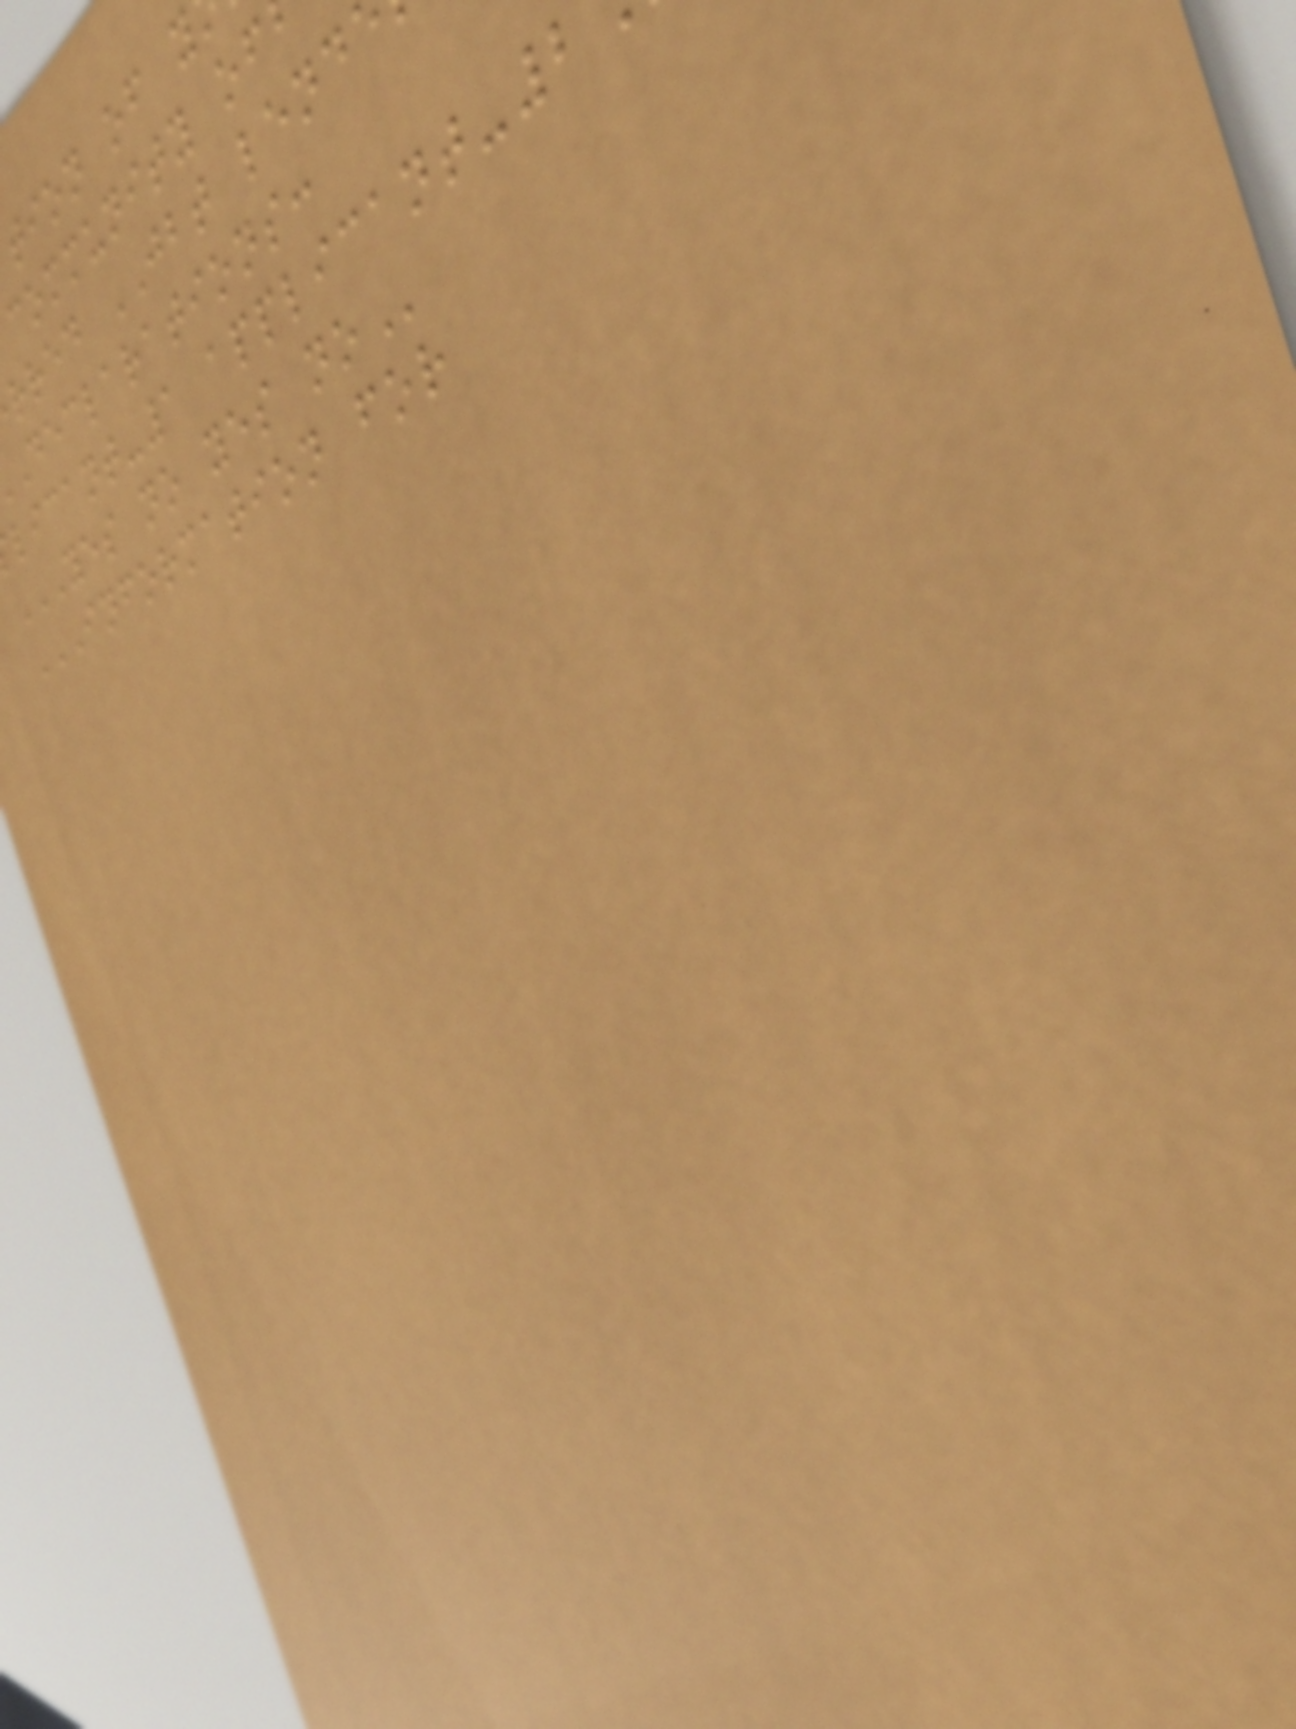tion of y
community of
rred JBT lend
declarations:
licant-1
YES NO YES NO
INFORMATION FOR
